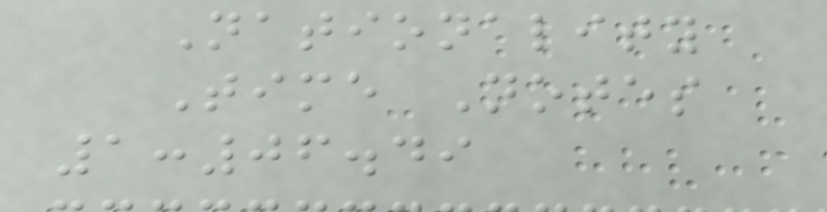Nationality
Time Notes
1:06.49
